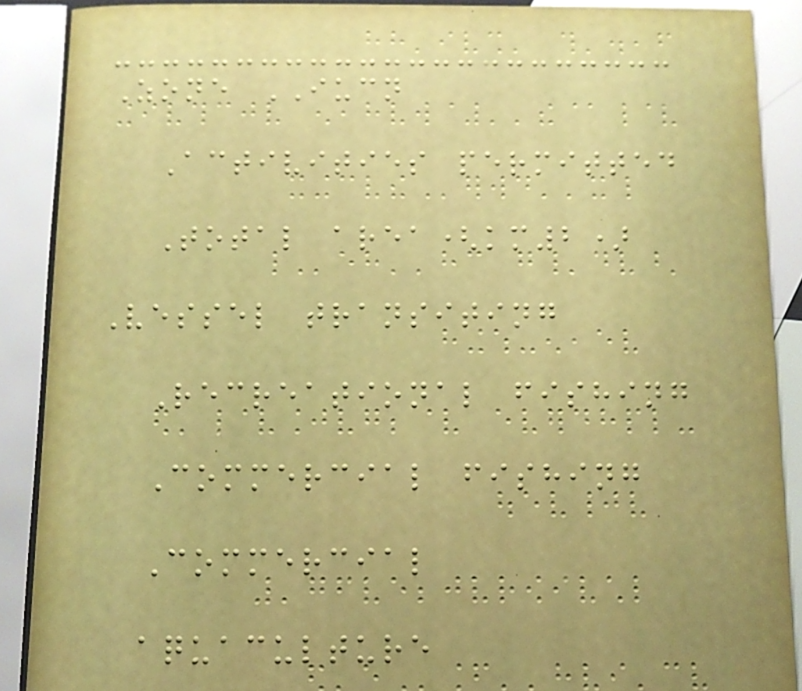Zone IUCN
Activities permitted
Total area(km2)
Vessel transiting
Recreational fishing
Commercial fishing
Commercial
aquaculture
